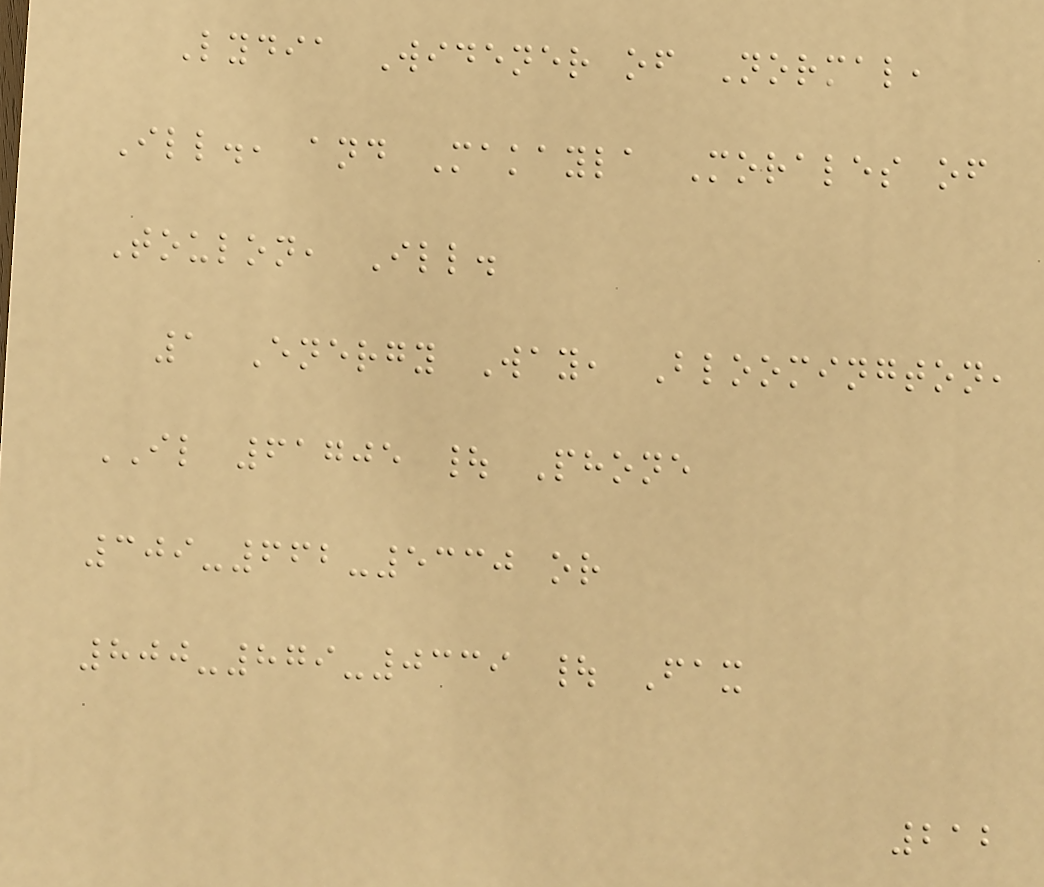Lydia Widener of Normal,
Ill., and Makayla Morales of
Toulon, Ill.
1 Energy Way, Bloomington,
IL 61705 | Phone
309-662-5330 or
800-879-0339 | Fax
212
